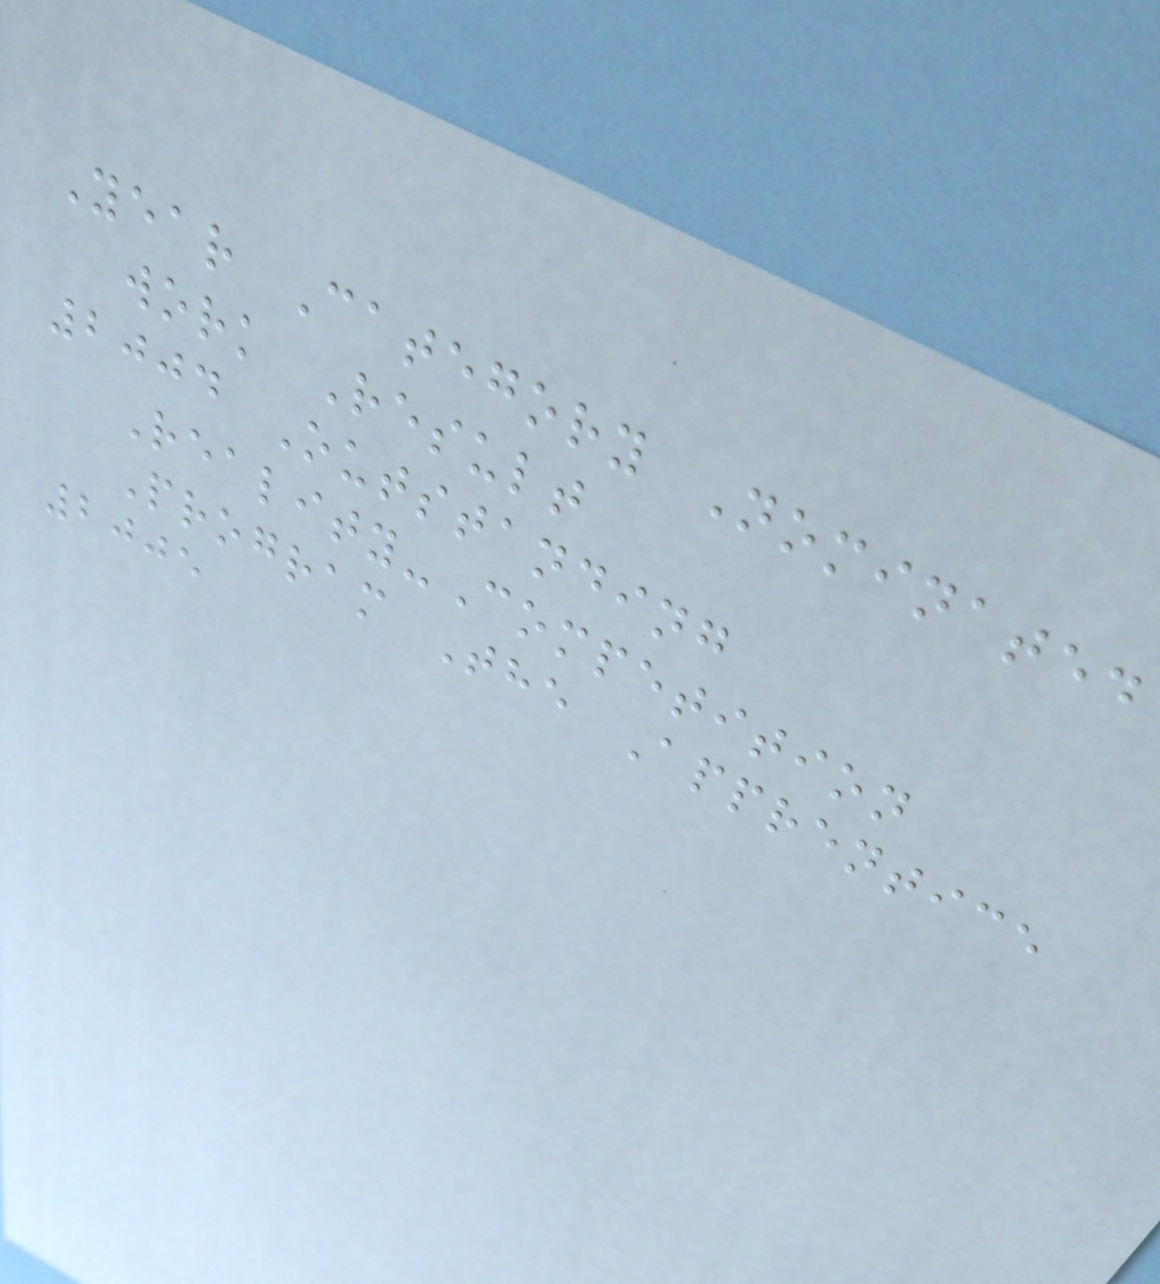Year Category Nominated
work Result
2004 Outstanding
Reality-Competition
Program The Apprentice
2005
